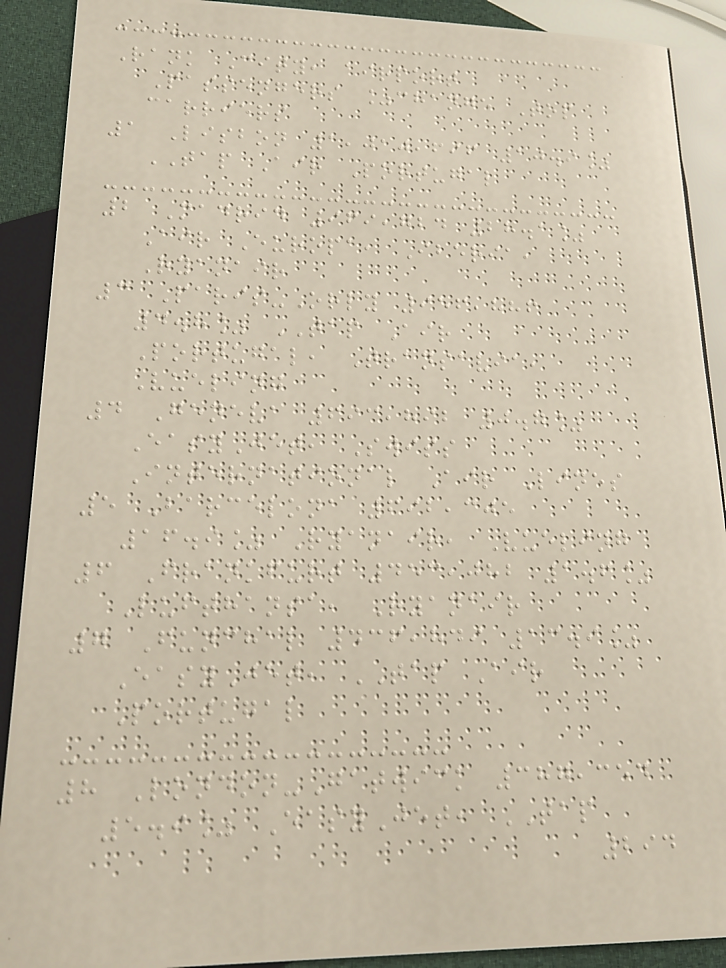Rank City, airport
Passengers %change Top
carriers
1 Lisbon 1,010,696 10.9%
TAP Air Portugal
2 Madrid 969,724 28.1%
Air Europa, Iberia,
Ryanair
3 Paris-Orly 956,886
4.8% TAP Air
Portugal, Transavia,
Vueling
4 Geneva 693,892 0.7%
EasyJet, Swiss
International Air Lines
5 Barcelona 692,305
16.9% Ryanair, Vueling
6 Frankfurt 453,082 1.6%
Lufthansa, Ryanair
7 Funchal 436,849 13.9%
EasyJet, TAP Air
Portugal
8 London-Gatwick 387,354
5.9% EasyJet, TAP
294
